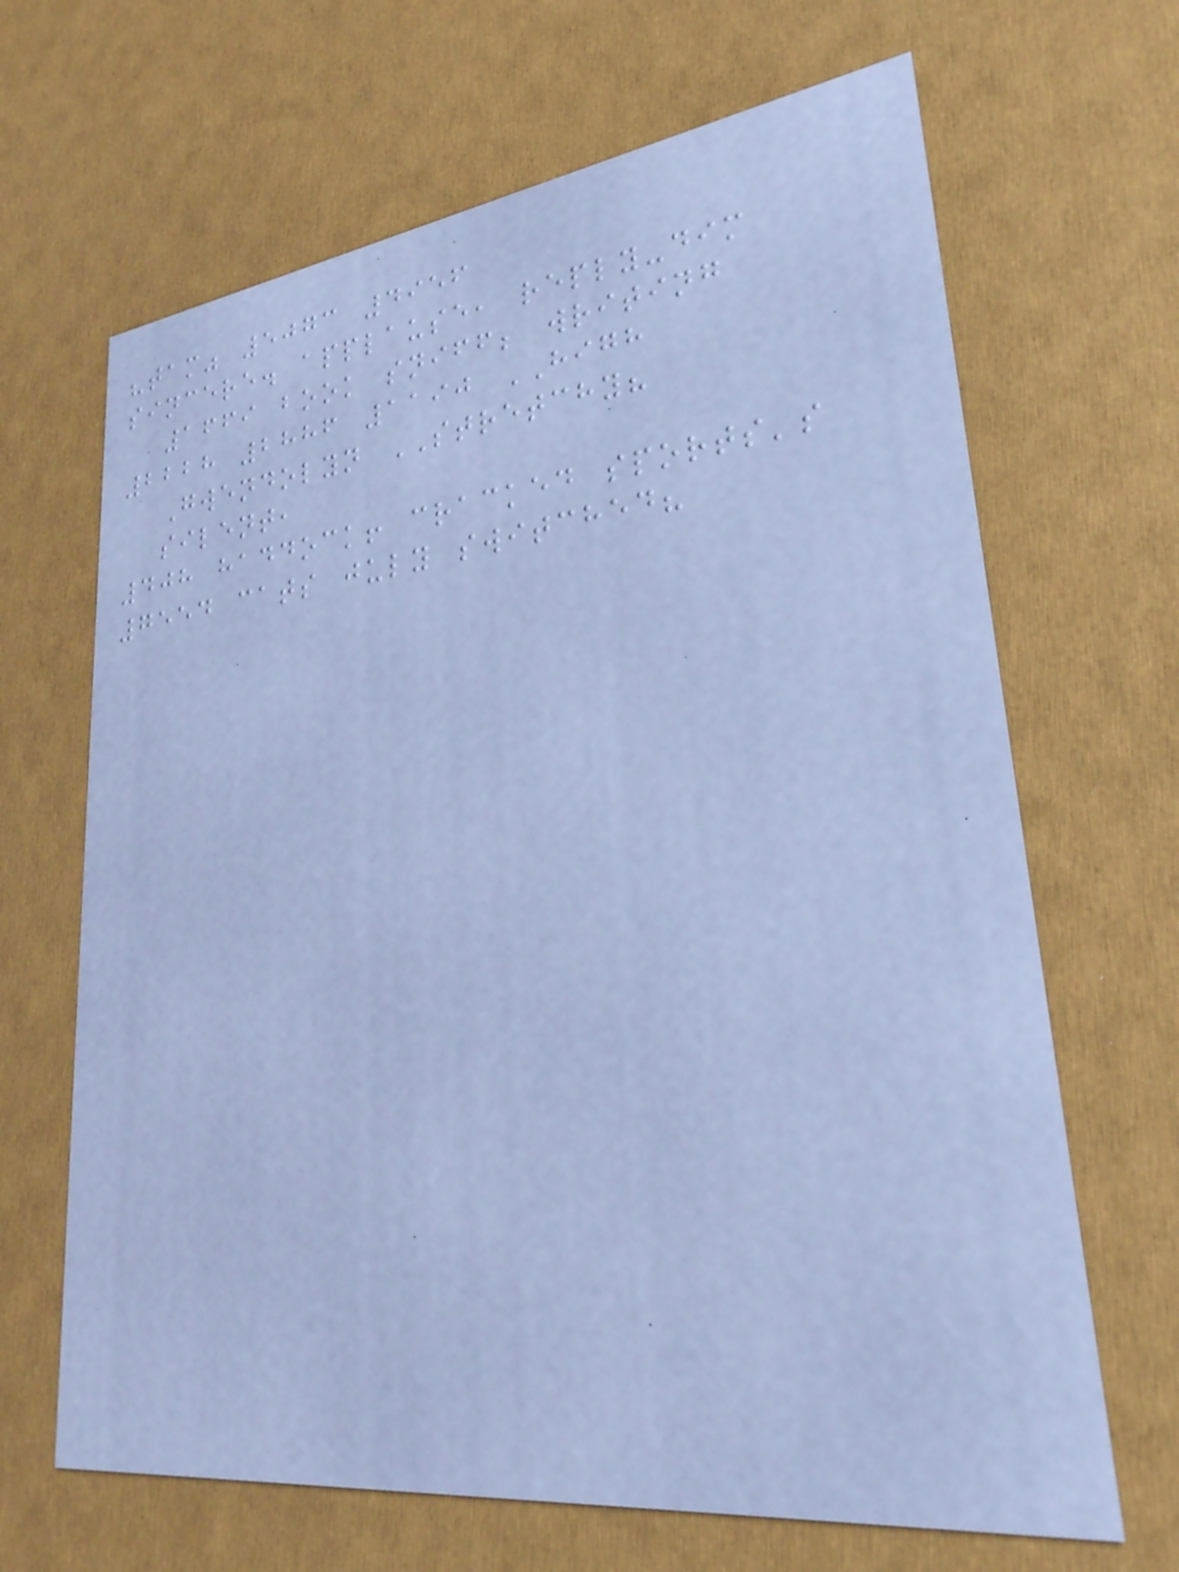"tam" 5073 4956
sincere. applause, reply-dim
1669 book sniff; writing
2228 2886 1190 HIGH
Gwendolyn STRETCHY?
silent,
408 haddock! cracked sports's
7554 cats july switched?
